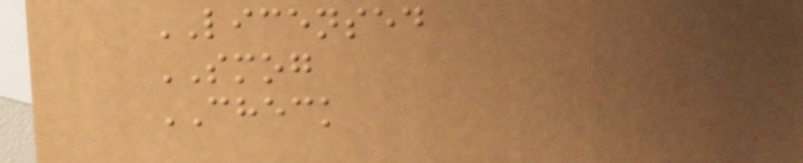LICENSED
SMOG
CHECK
